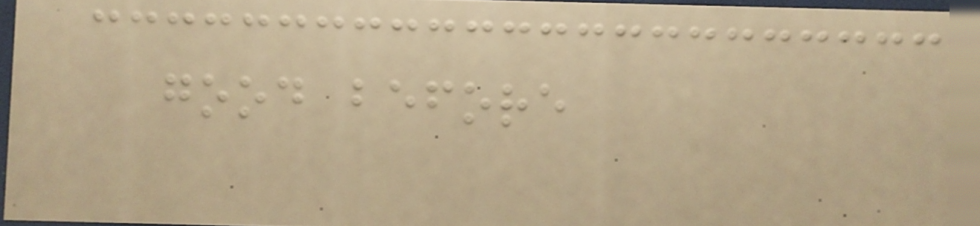good before
